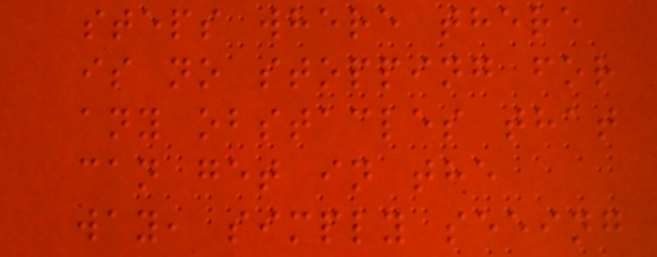steps where there
is no stopping for
any obstacles that
can get in the
way, simply seeing
